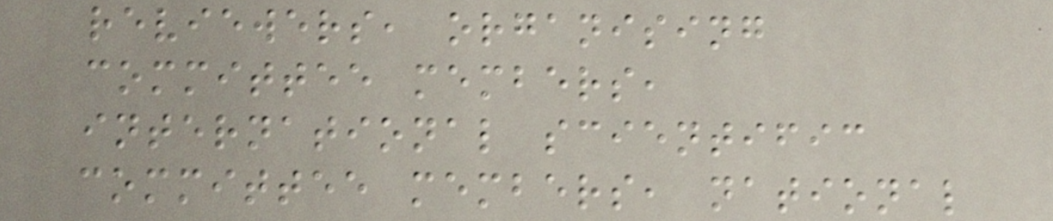reviewers, organising
committee members,
international scientific
committee members, national
